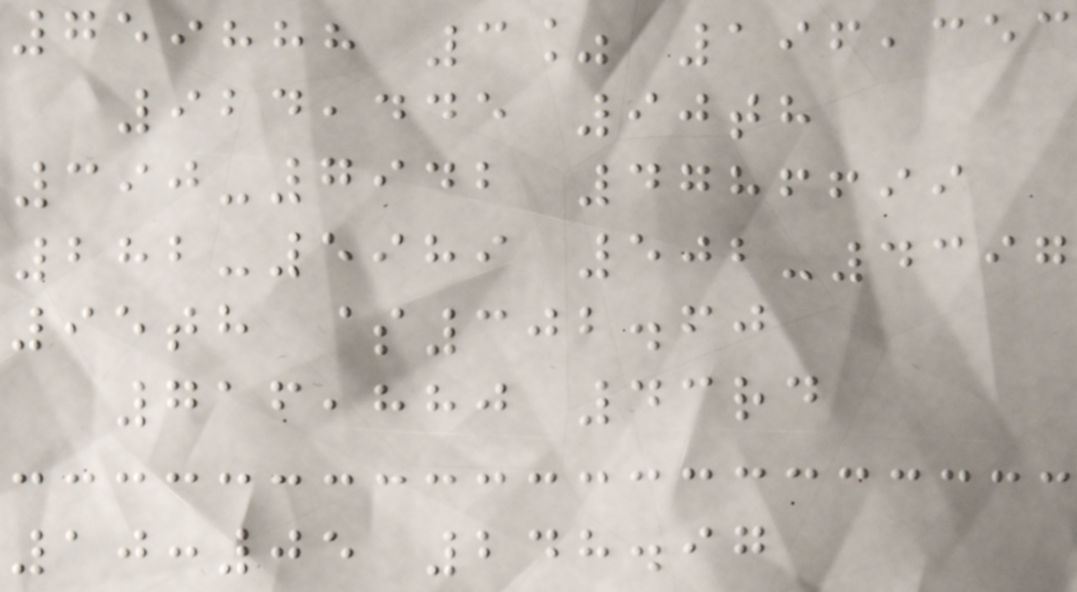759888 3% 196,353
924,445 90th
390-7942 4786699
282-5989 502-4397
95th $302.60
716,880 43rd
10:05 248.97
